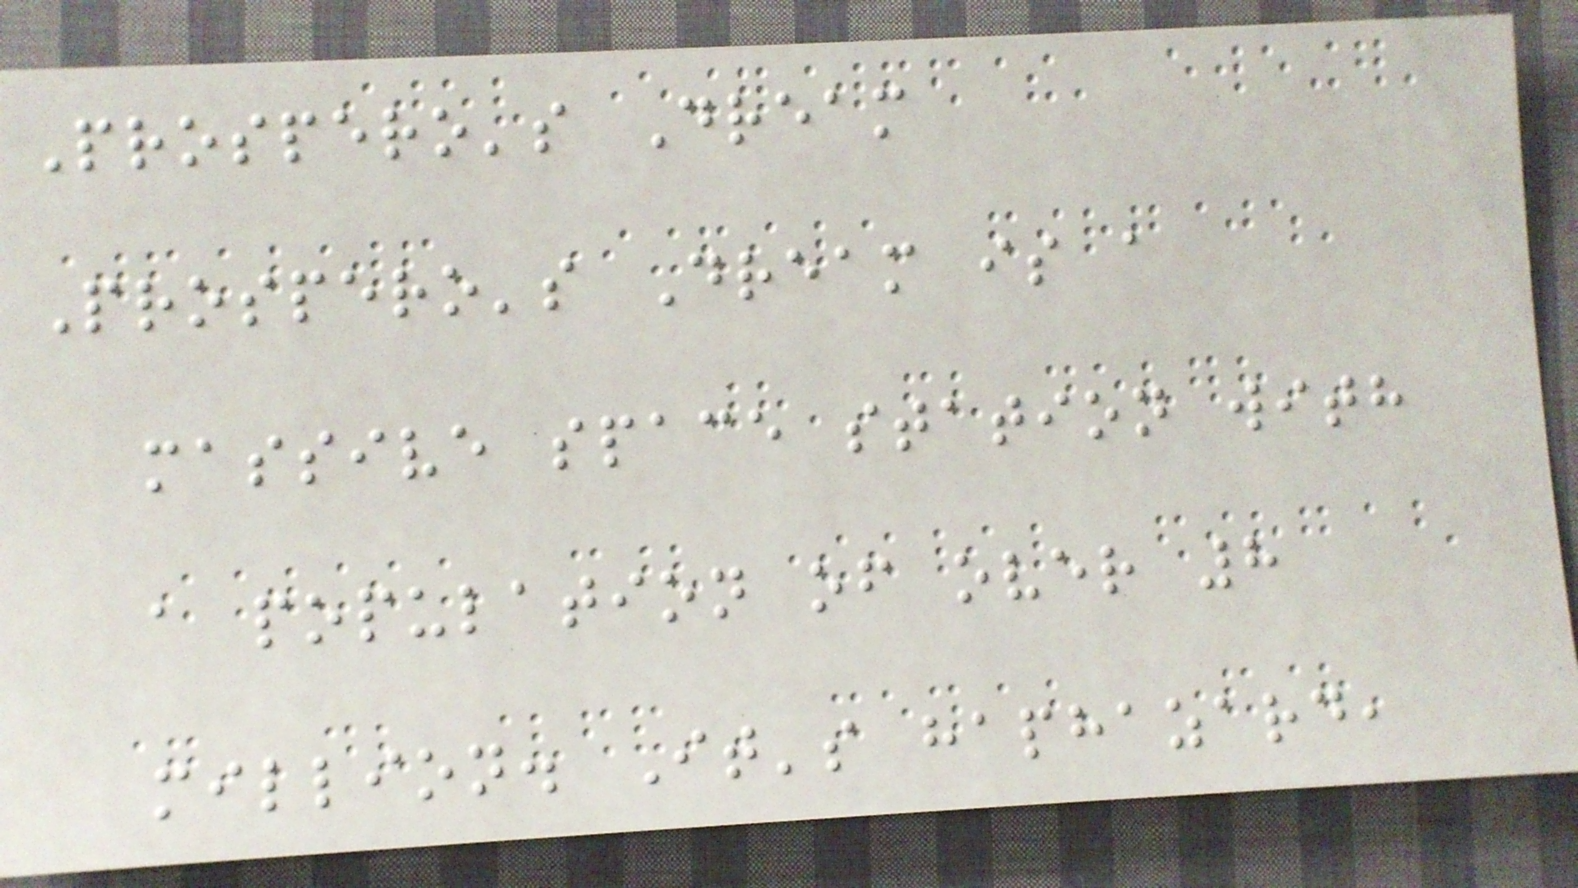Prospero's Dream
Prospero's Dream is a
massive space station with
a population of over 8
million. It's haphazard,
